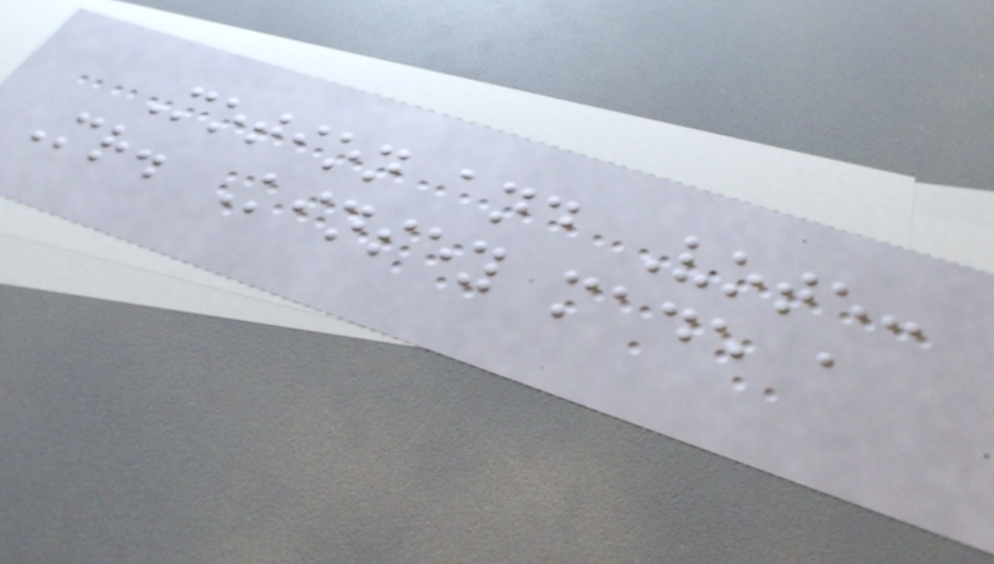Motion and Vote:
Mr. Kinsey made a
